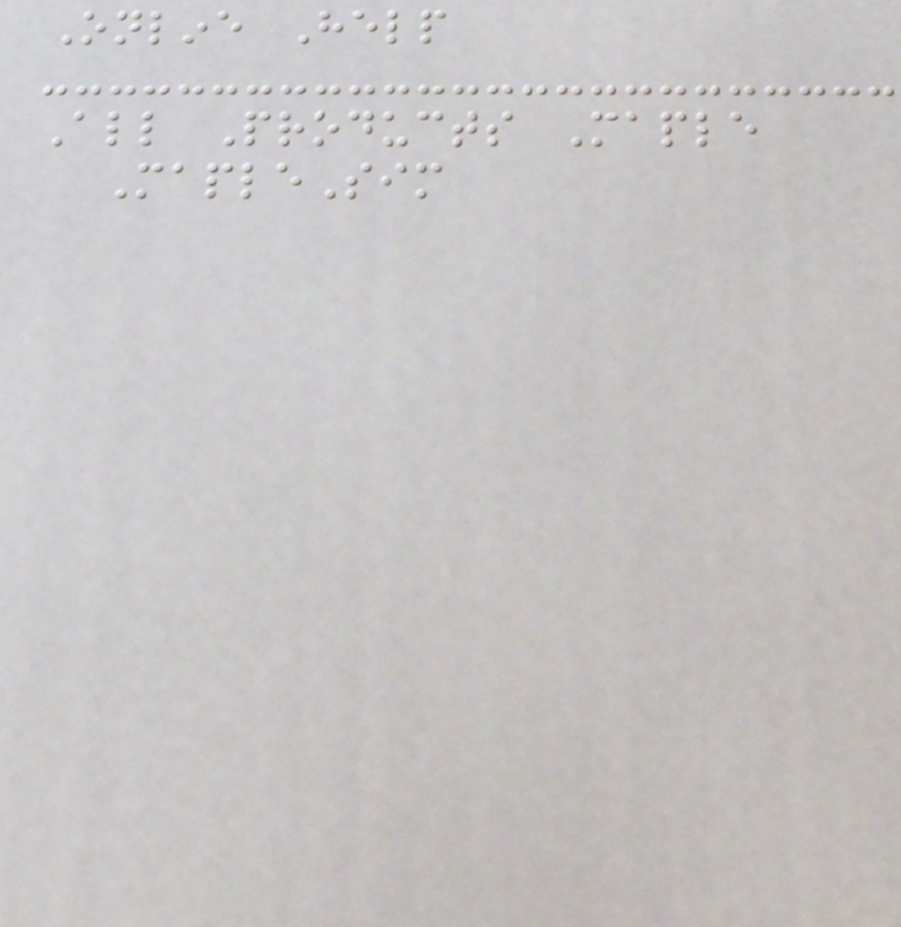Online Help
All Products Maple
MapleSim
